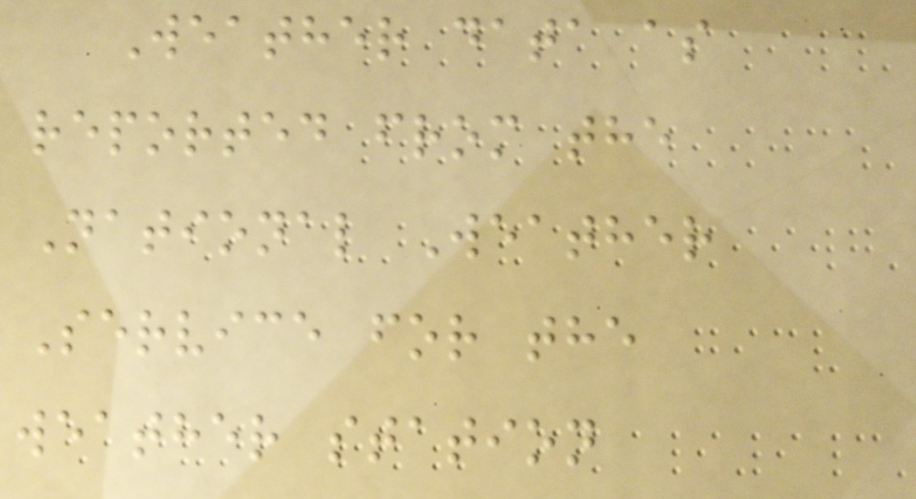Weather data as
reported from the
National Weather
Service for the
weather station
